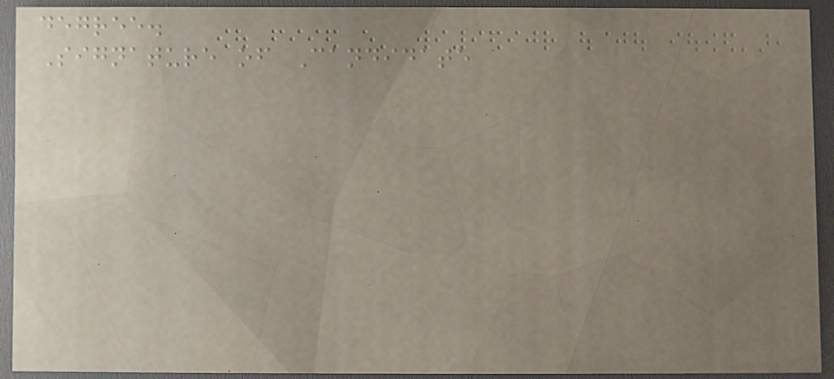degree.
Signature of Candidate
